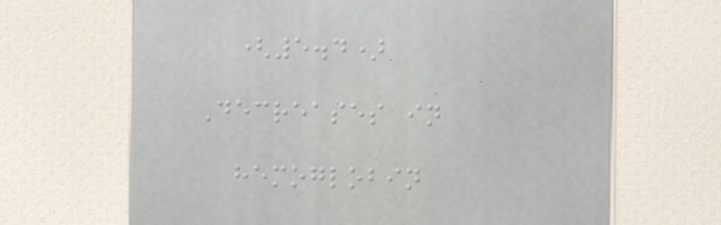(5.4)
Decreases in
hemoglobin
